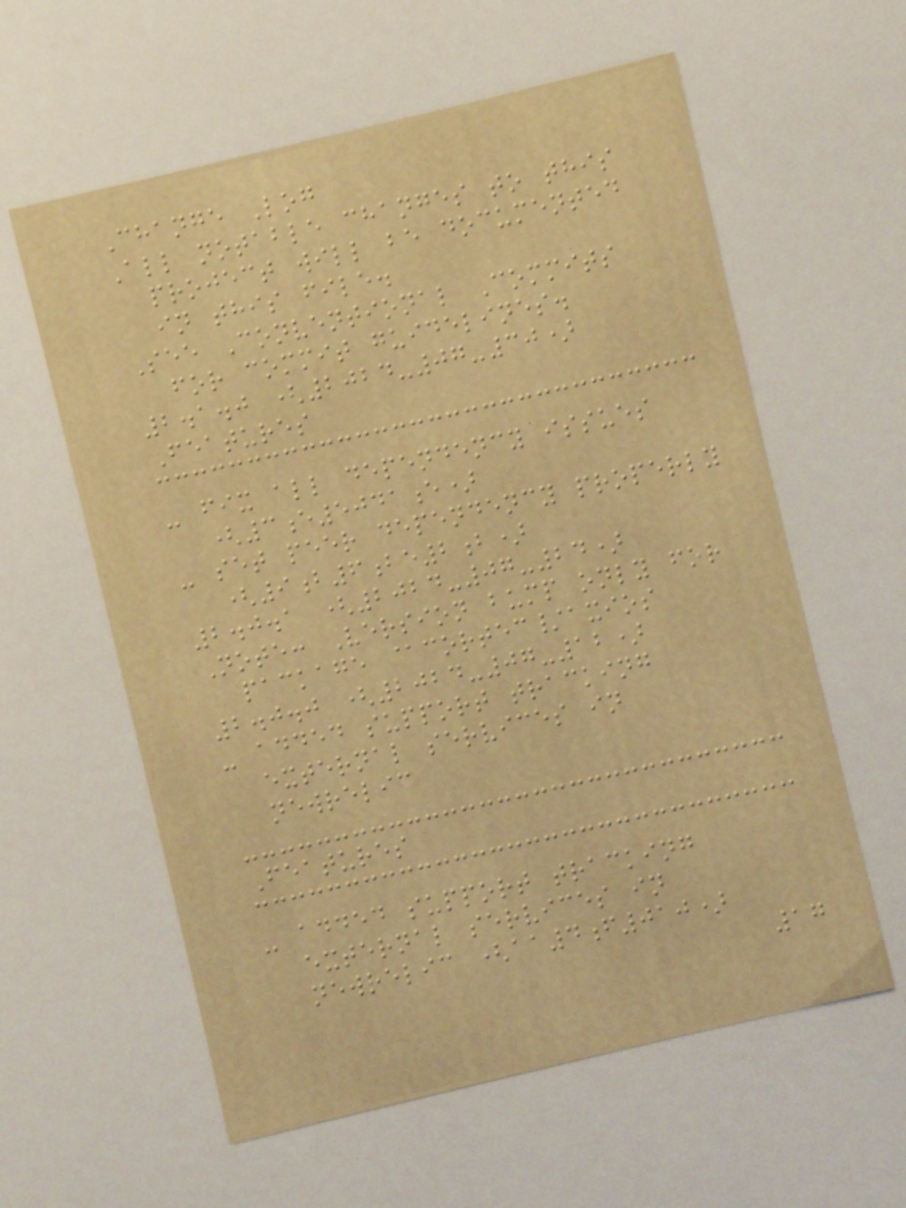Change Log
All notable changes to this
project will be documented
in this file.
See Conventional Commits
for commit guidelines.
2.1.0 (2024-07-30)
Features
- fix all dependency issues
(3e5041e)
- set peer dependency properly
(9b6be2b)
2.0.1 (2024-07-24)
Note: Version bump only for
package @cortec/axios
2.0.0 (2024-07-12)
- added support tracking
external services in
newrelic
Features
- added support tracking
external services in
newrelic (aa4f010)
17
